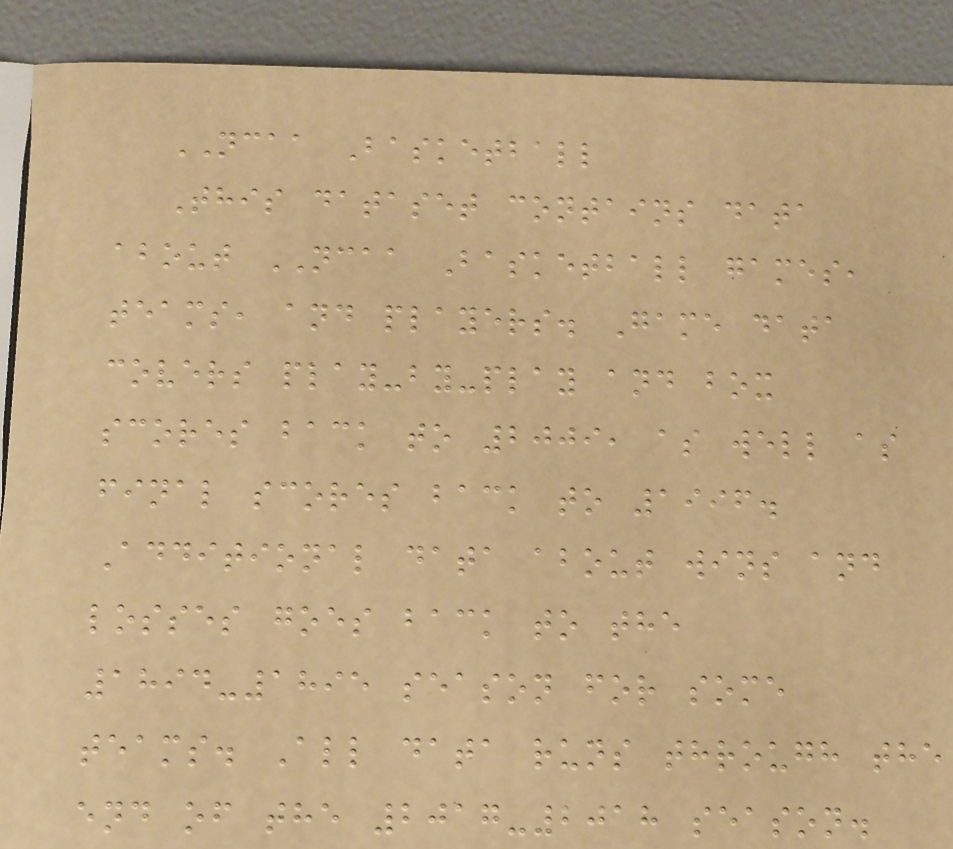NCAA Basketball
This dataset contains data
about NCAA Basketball games,
teams, and players. Game data
covers play-by-play and box
scores back to 2009, as well as
final scores back to 1996.
Additional data about wins and
losses goes back to the
1894-1895 season for some
teams. All data runs through the
end of the 2017-2018 season.
